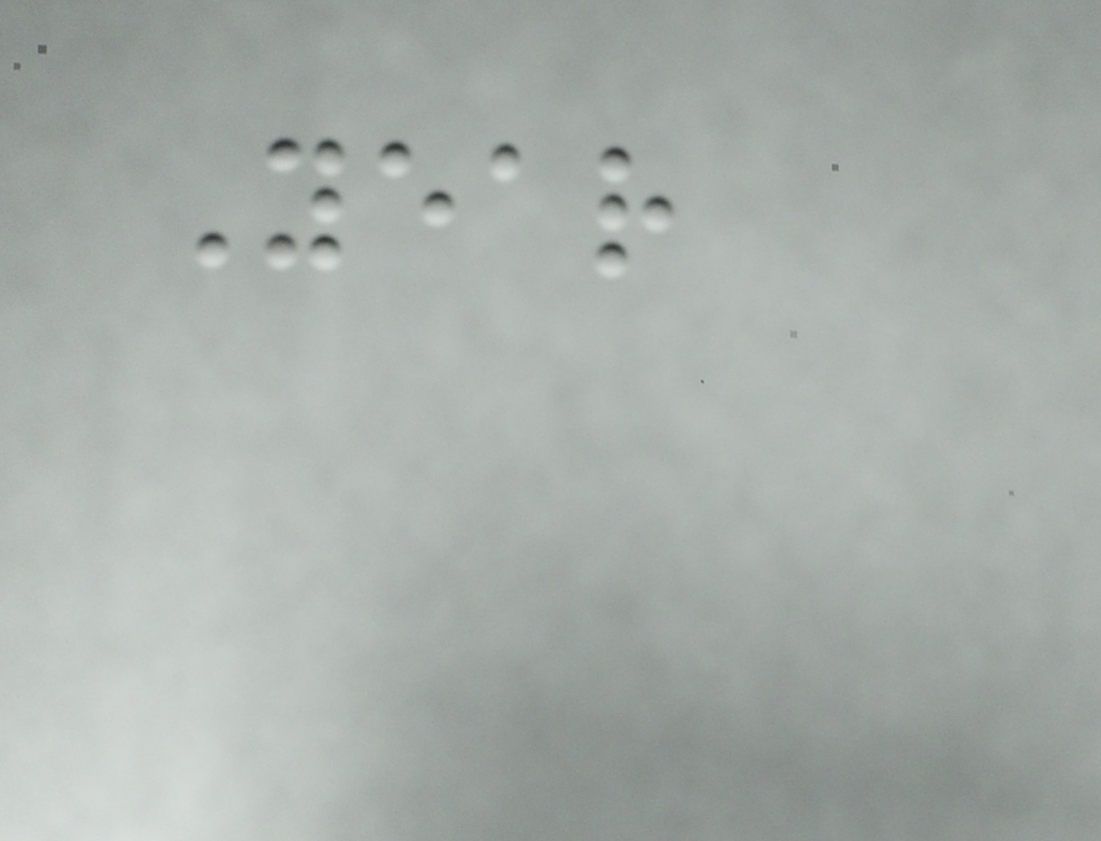Year
